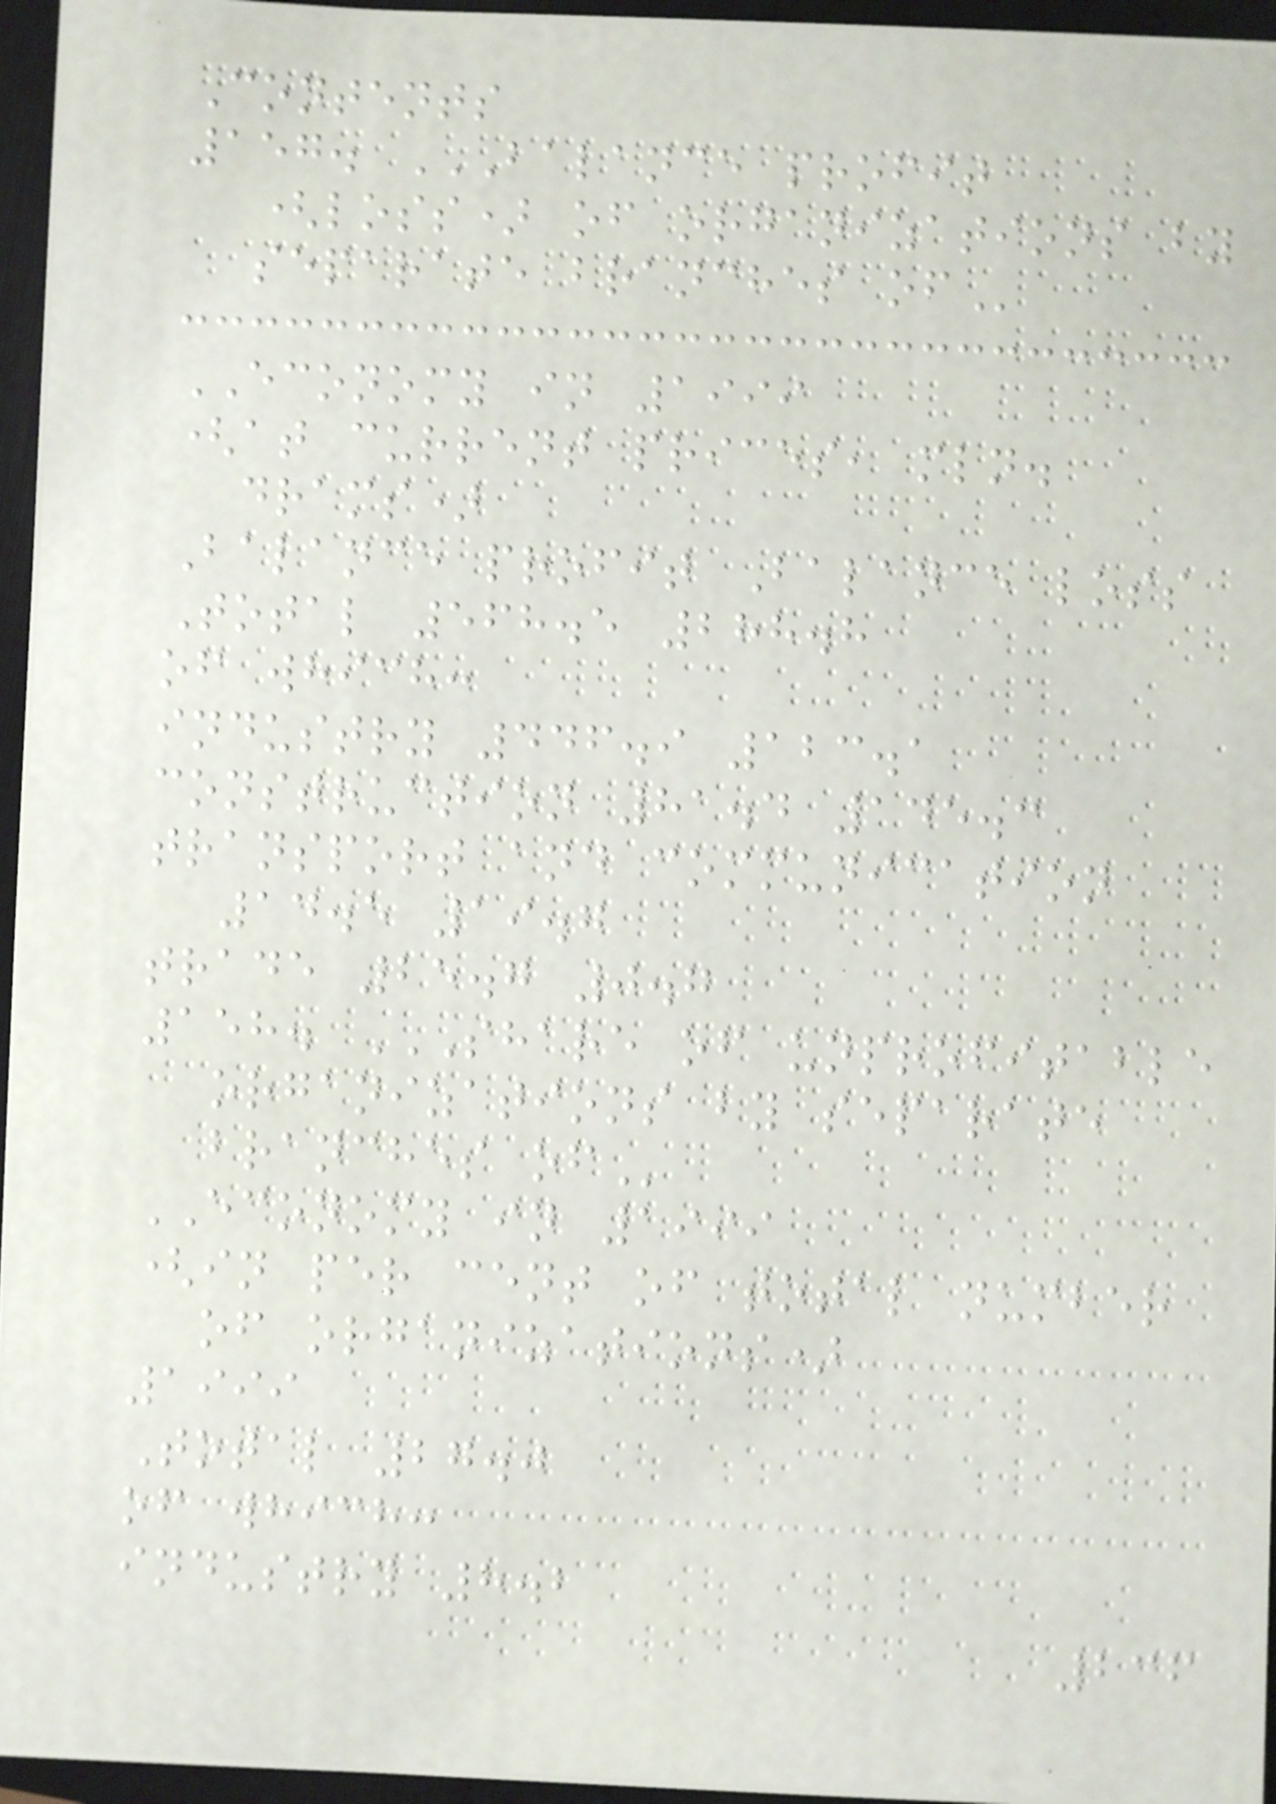Contents
157. BALANCE PROFIT
(LOSS) OF ORGANIZATIONS BY
SEPARATE BRANCHES OF
ECONOMY in 1999
(at current prices, mln.
drams)
Balance profit Balance loss
Total 568.5 288.8
of which:
industry 446.9 123.1
construction 81.4 145.3
transport and communication
14.5 19.7
trade 25.7 0.7
158. SHARE OF UNPROFITABLE
ORGANIZATIONS BY SEPARATE
BRANCHES OF
ECONOMY in 1999
(in per cent of total number
of organizations)
1999
Total 27.0
of which:
industry 8.2
236
